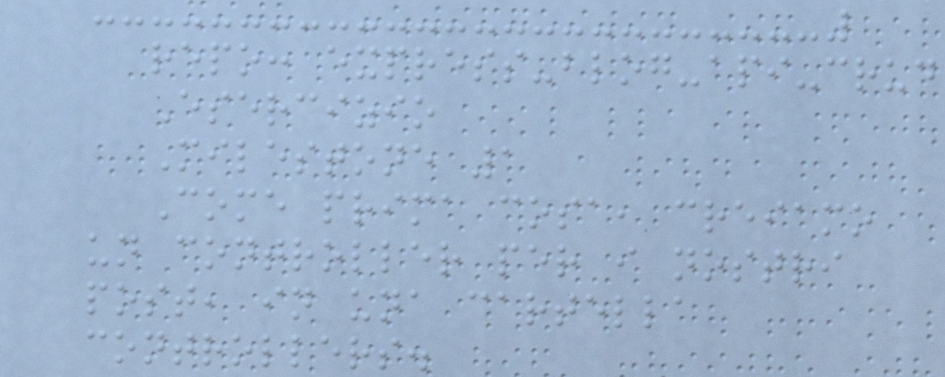repo: express-blog-api-crud
Esercizio
Milestone 1
Come prima cosa, creiamo
un controller per i nostri
post, in una cartella
controllers.
